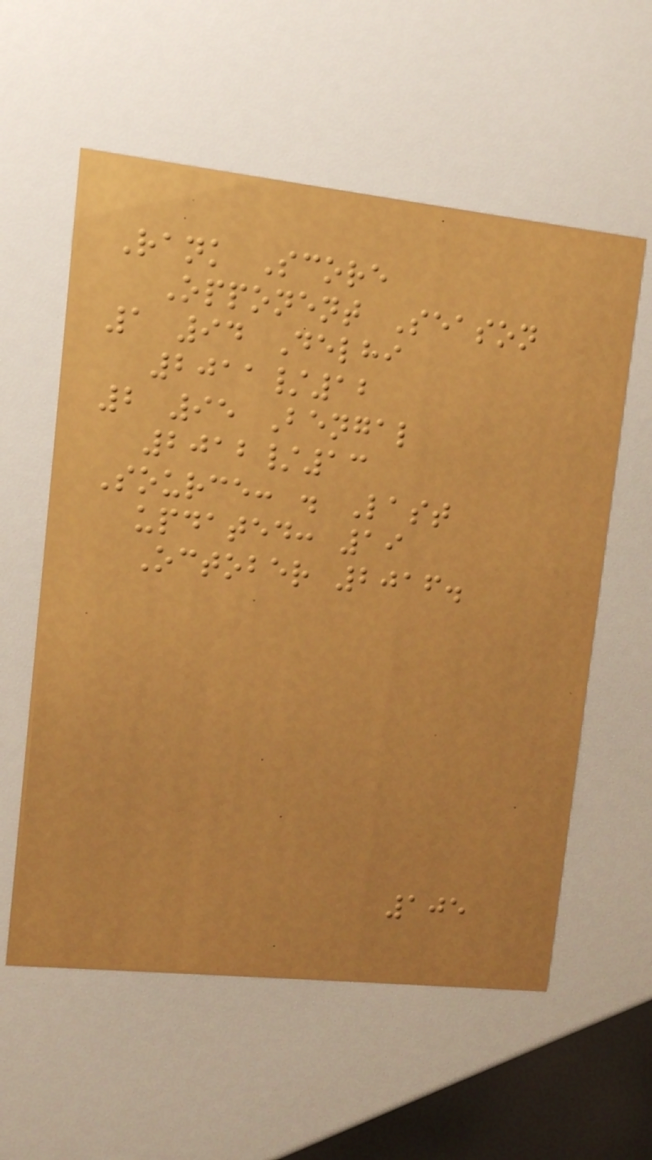Rank Score
Opponent Season
1 94 Delhi
2011/12
2 95 Bengal
2012/13
Source: . Last
updated: 19
October 2016.
105
